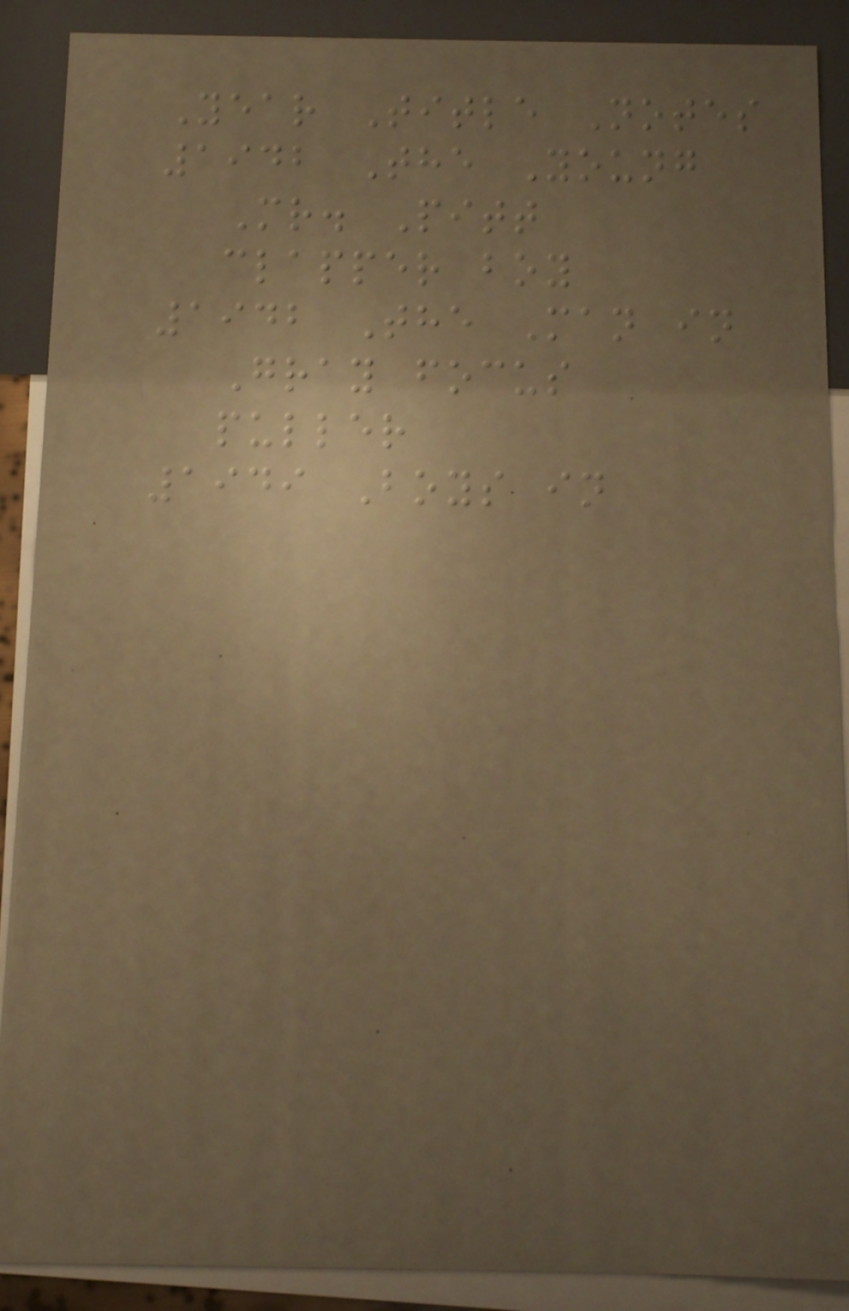Year Title Notes
1942 The Young
Mr. Pitt
clapper boy
1942 The Man in
Gray focus
puller
1949 Boys in
